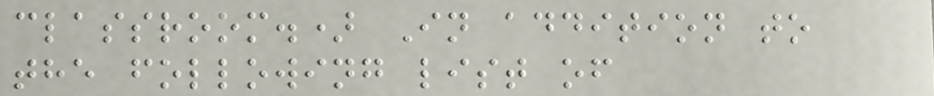classroom.) In addition to
the following list of
